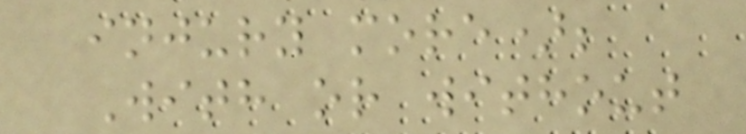injury more);
With or without
